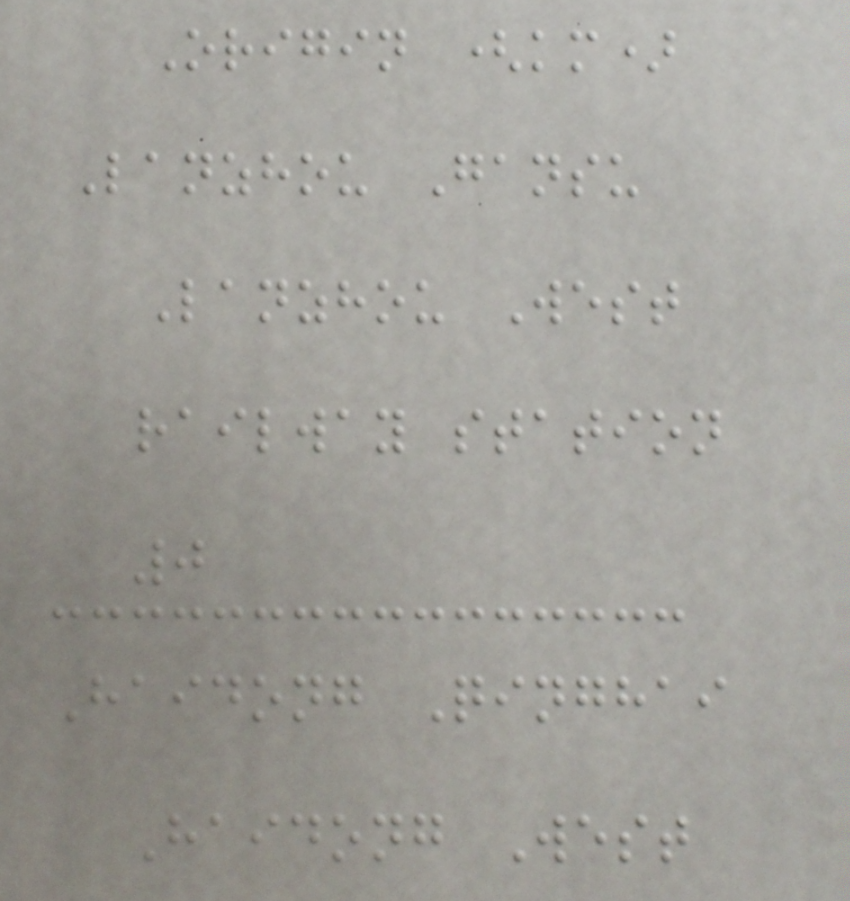Origin (km)
Lanzhou Gansu
Lanzhou West
railway station
0
Haidong Qinghai
Haidong West
